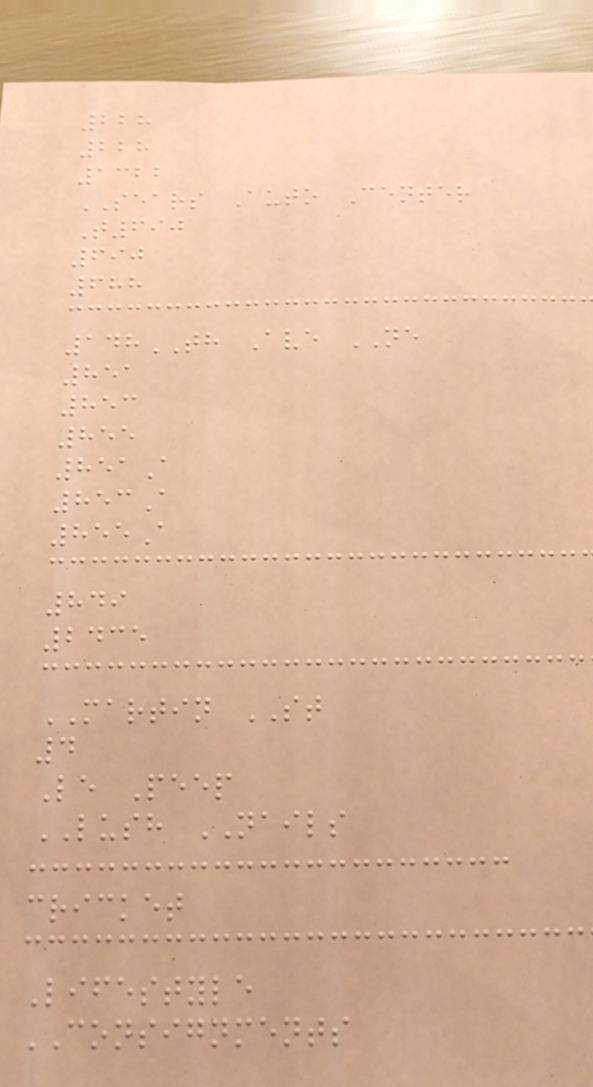228
228
1322
SEARS Auto Center
T690
690
688
148TH Ave NE
851
853
855
851A
853A
855A
849
2435
MARTIN ST
4
Le Peep
LUSH NAILS
cricket
Lifestyle
CONSIGNMENTS
